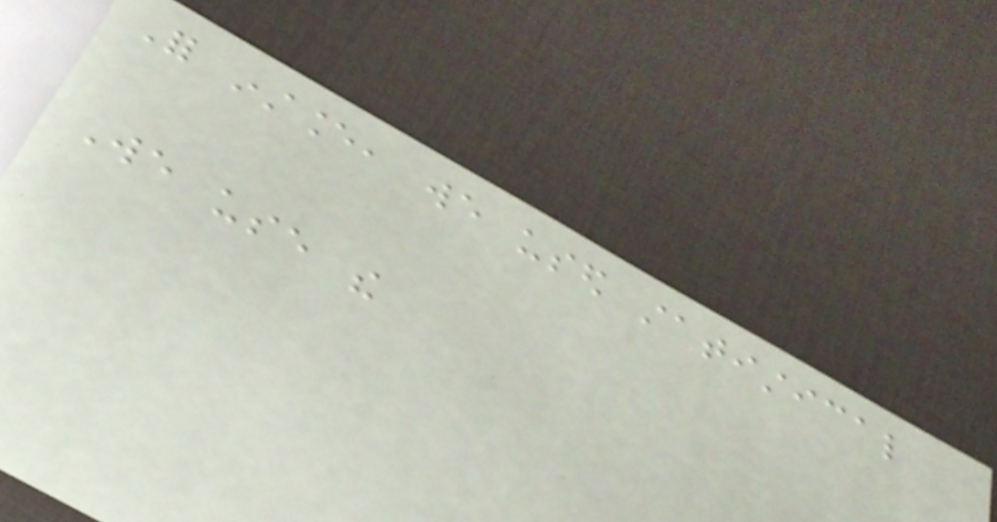For instance, we used statistical
We use the
